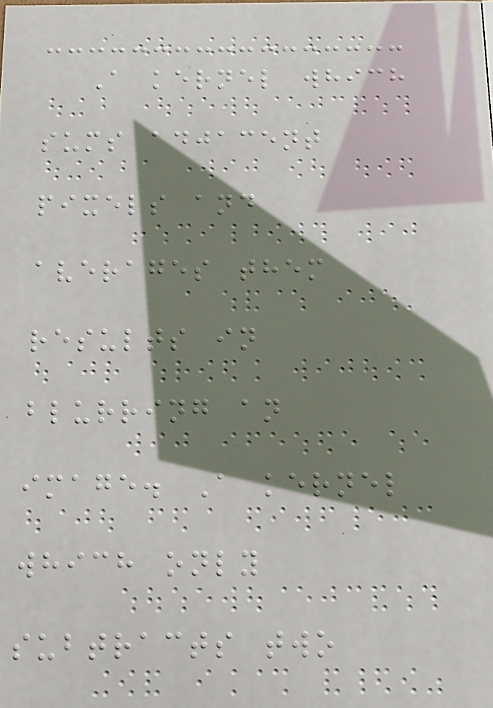A kernel which
sums adjacent
pixels and
averages them
results in
blurring an
image. A kernel
which only
subtracts two
